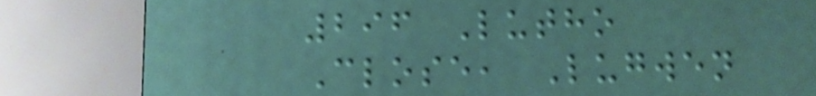296 Lutho
Close, Lugwen
